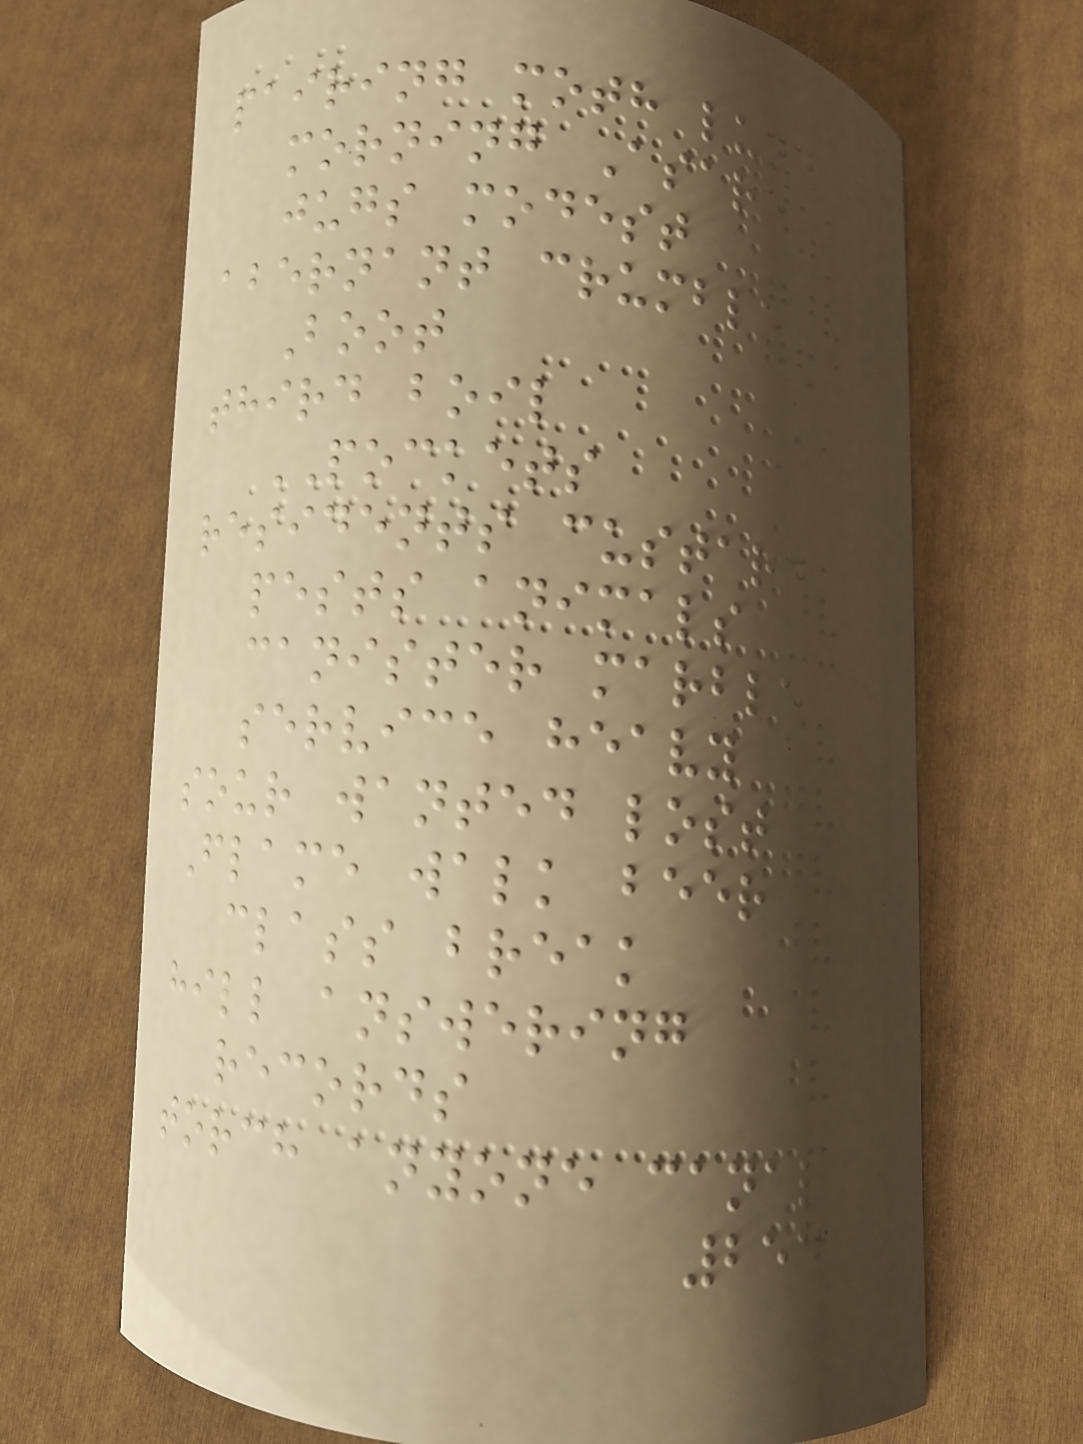pairing moth lund
morning Asare
jugs modest
abernant crumble
Boot
third boil
POCKETS
residents custard
pests animals
canister marble
service heavy
sour wanted lost
Flame walk beer
class break
hill answering
records
torch anyone canal
254
